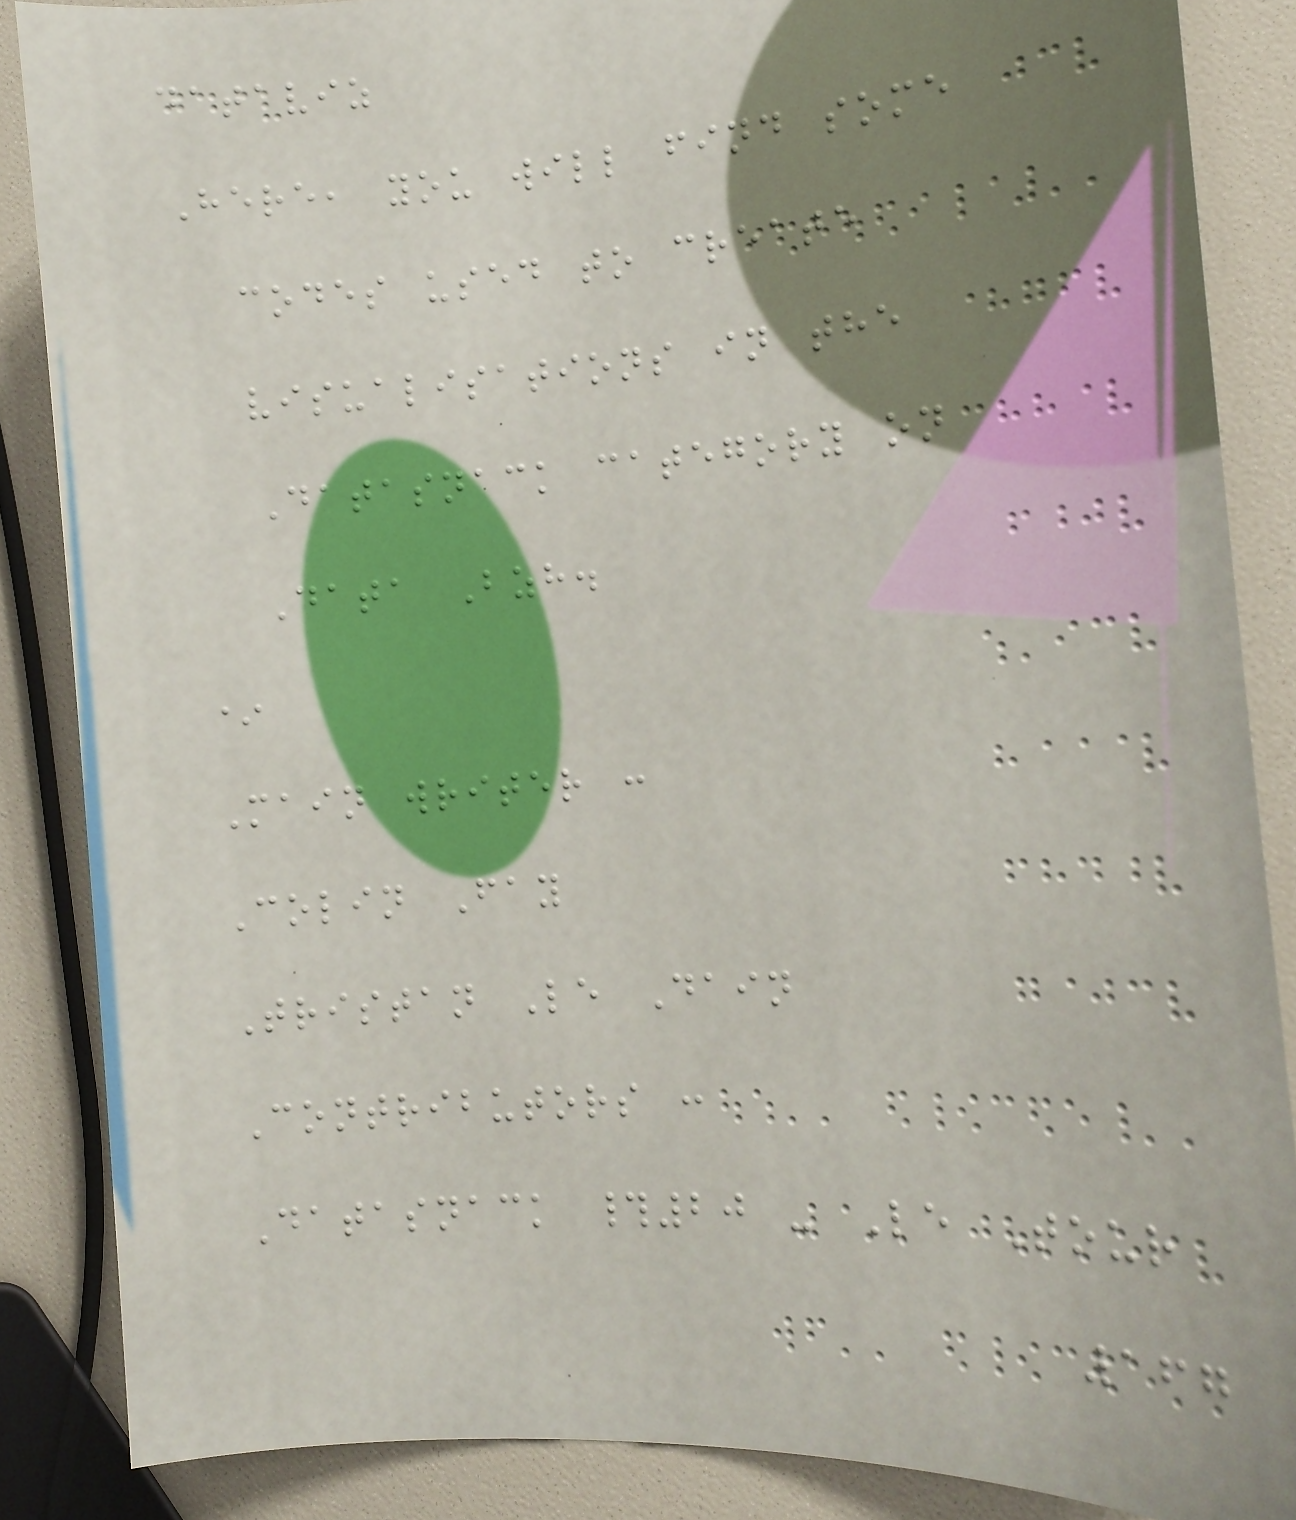dataviz
Here, you will find some
codes used to create
visualisations in the
Datasnack category on
Data Bzh.
*
Main writer :
Colin Fay
Tristan Le Dain
Contributors :
Datasnack #20 - Le Tour
167
